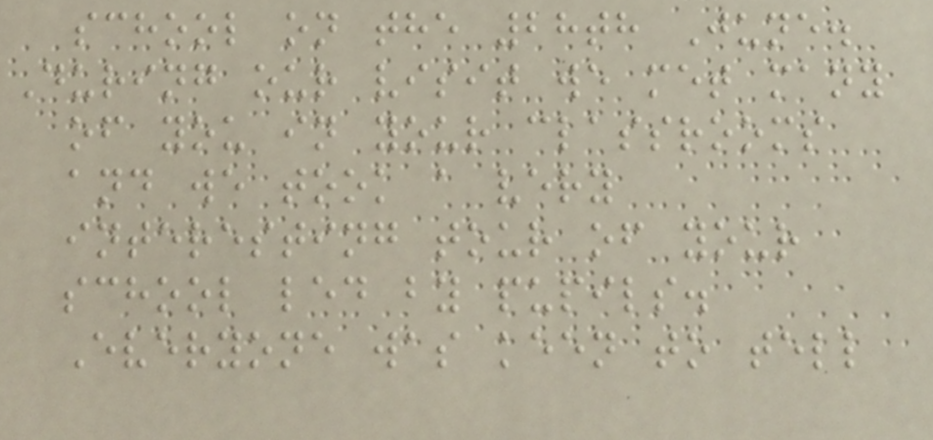school on the 28th June.
During our visit we met many
of you in your classrooms
and we took a very
interesting tour of your
school led by pupils.
Everyone was keen to tell
